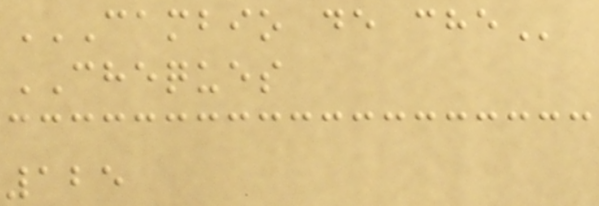CAMBIO DE CHE
CHEQUES
125
